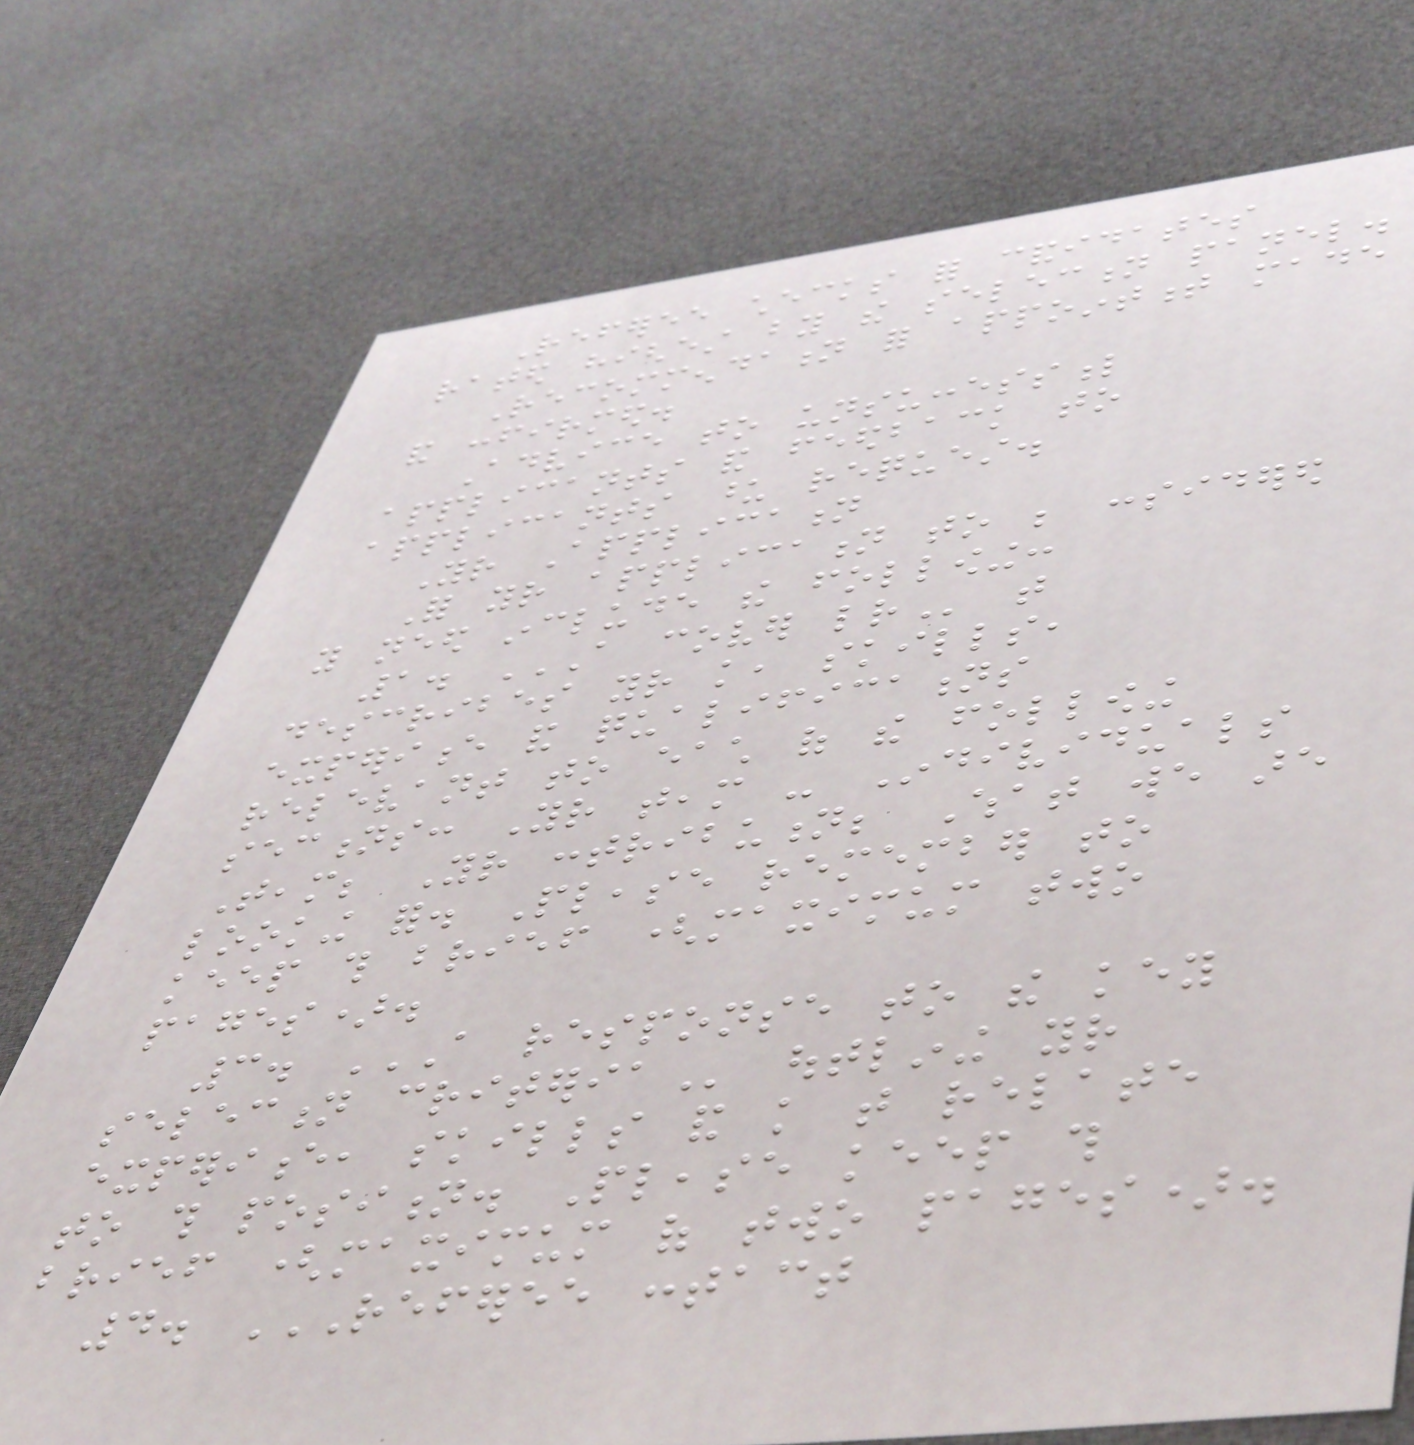Referee checks for candidates
rated highest by the selection panel.
Recommendation for appointment made
and confirmed.
Advice to unsuccessful
applicants and feedback to
applicants upon request.
Your Application
For your application to be considered
you need include the following:
1. A COVER LETTER that
describes your knowledge, skills,
experience and qualifications
relevant to each of the following
sections: Your team - Individuals
Team; Your contribution; What we are
looking for. Please remember to
keep this brief (maximum two
pages).
3. A RESPONSE TO THE KEY
SELECTION CRITERIA outlining your
experience, skills and knowledge that relate
to this position. Please keep this
brief (maximum of two pages).
4. REFEREE CONTACT
